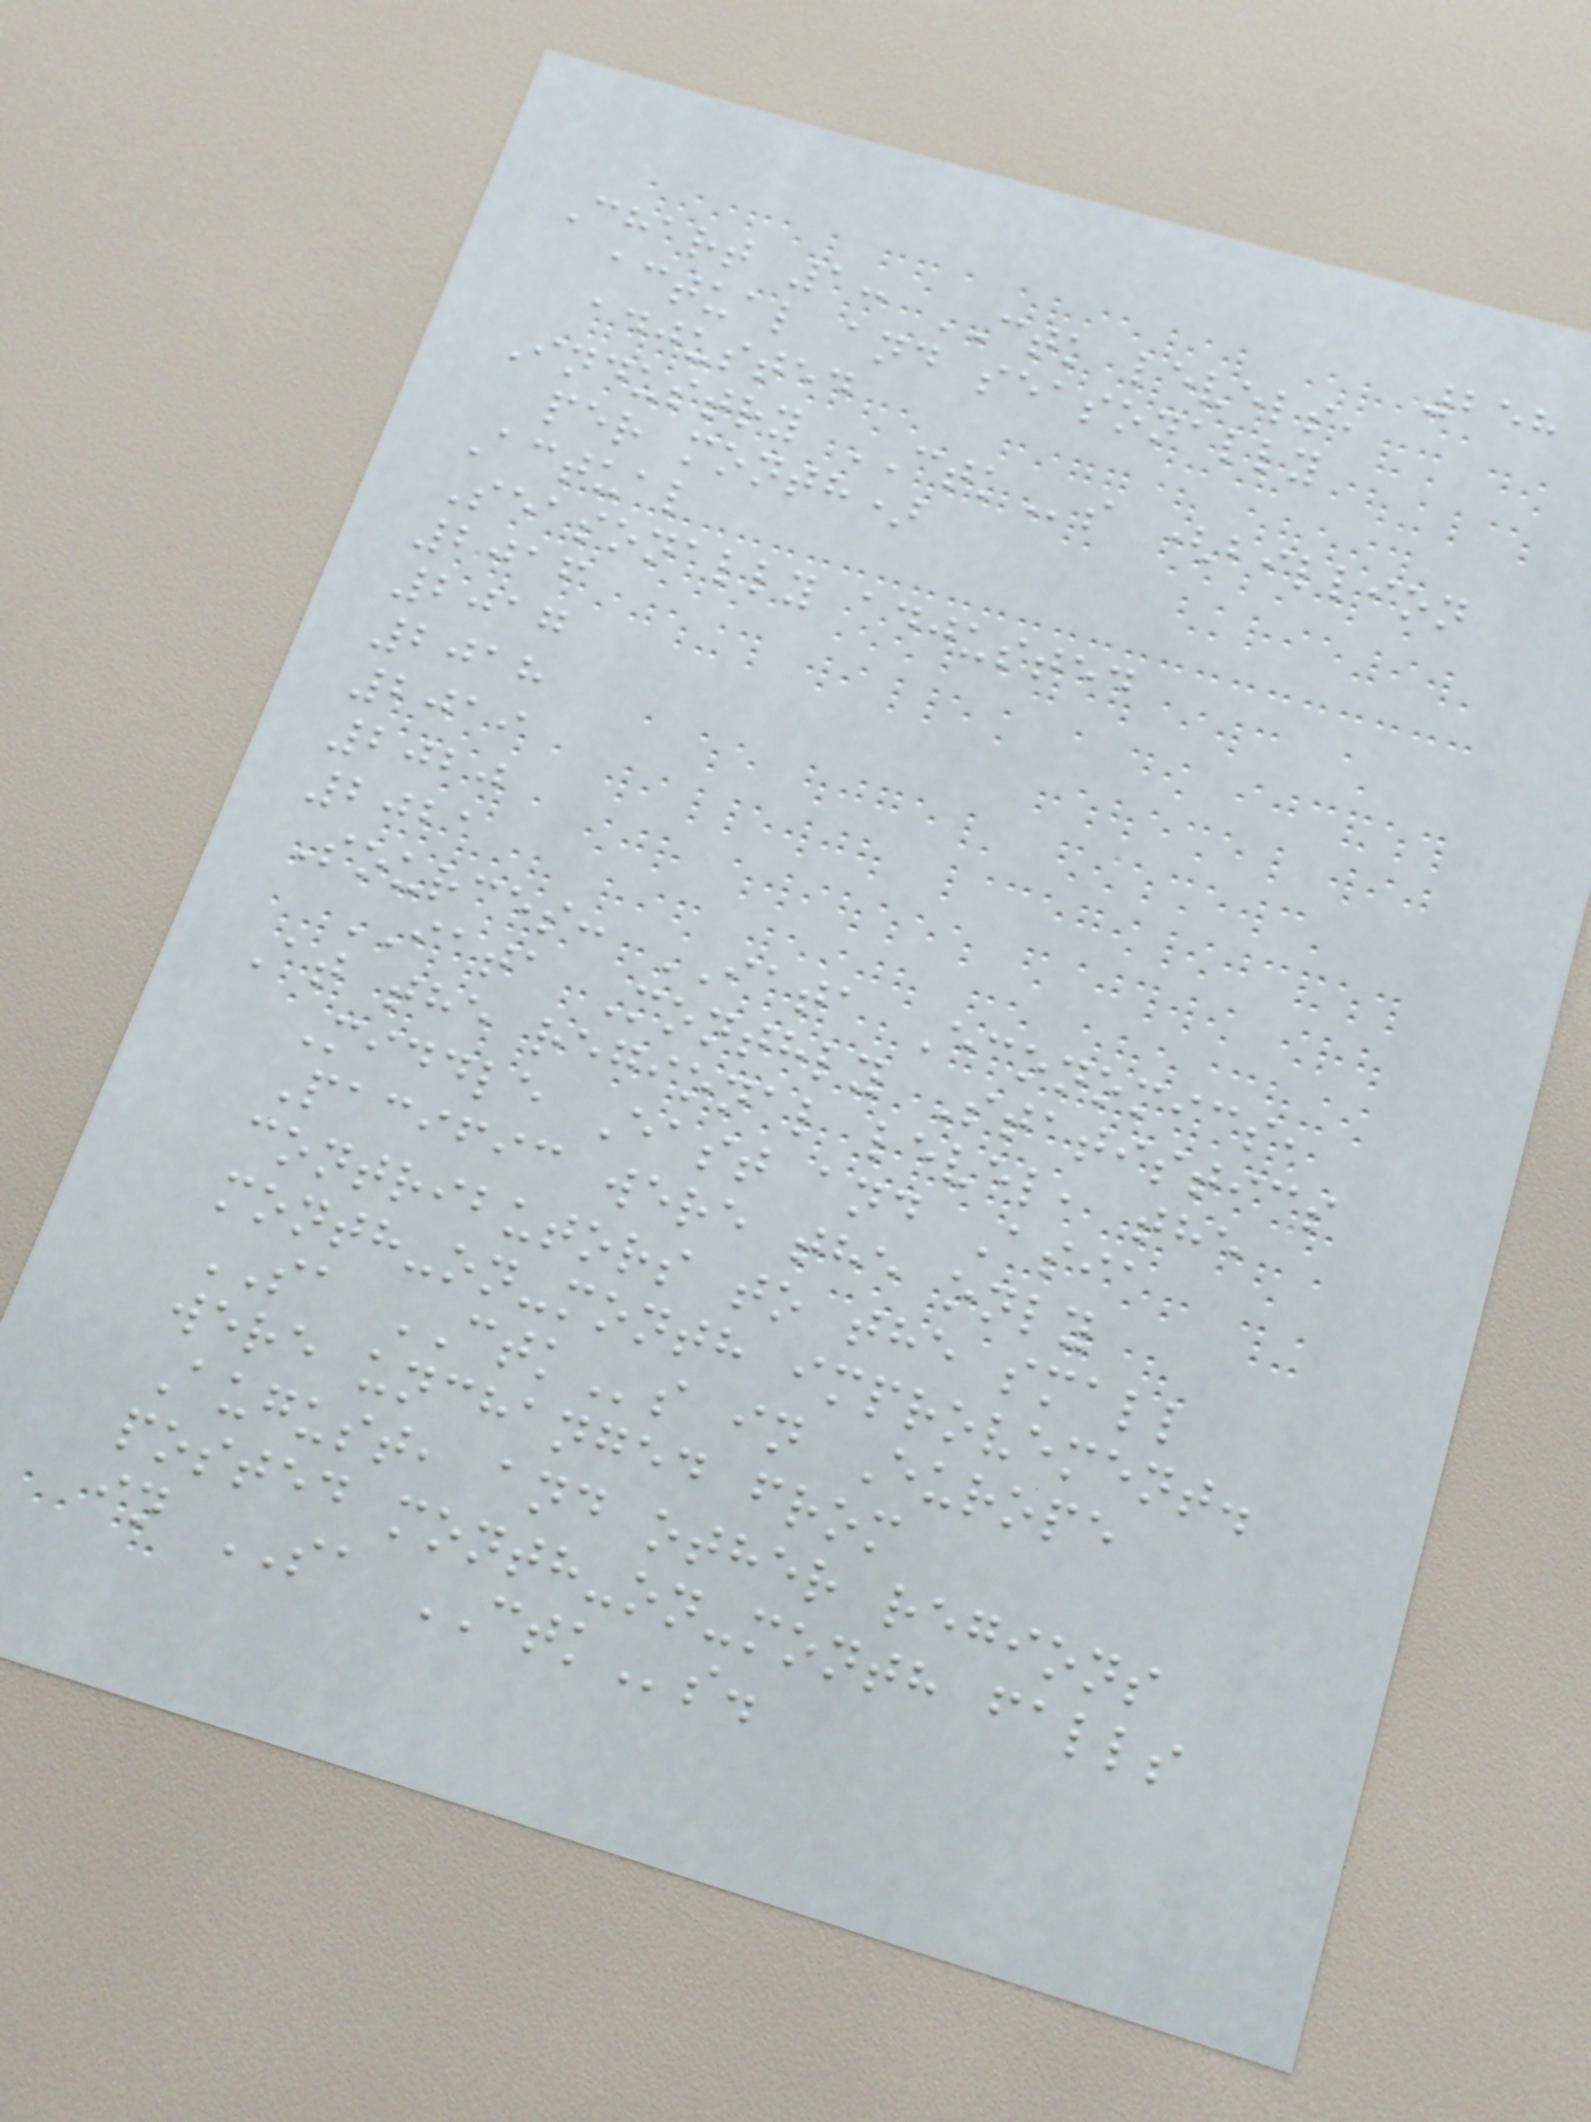258
Chart 1: CTK levels,
actual and seasonally
adjusted
Industry CTKs (billion
per month)
Actual
Seasonally adjusted
2016
2017
2018
2019
2020
2021
Sources: IATA Economics,
IATA Monthly Statistics
At the regional level, the
Middle East and Asia
Pacific were the only
contributors to the small
month-on-month improvement.
SA CTKs in Europe
were unchanged from
August, and other regions
posted month-on-month falls
in SA CTKs.
